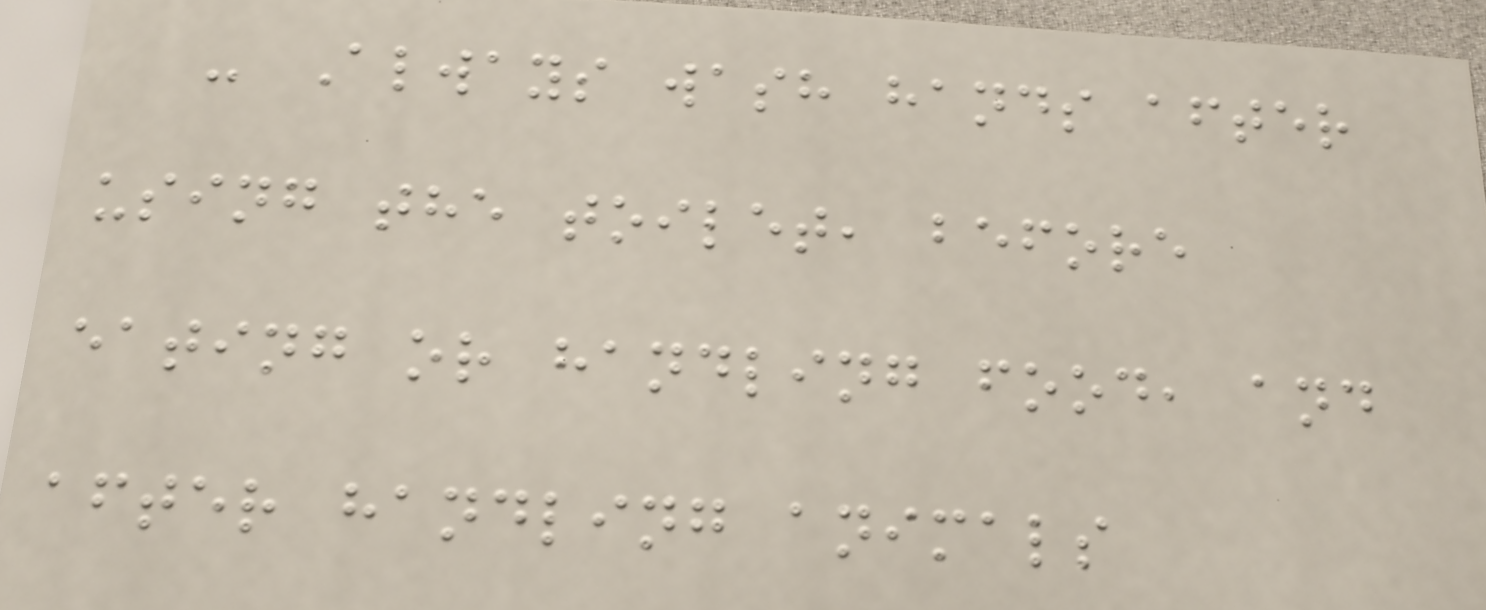- Always wash hands after
using the toilet, before
eating or handling food, and
after handling animals
